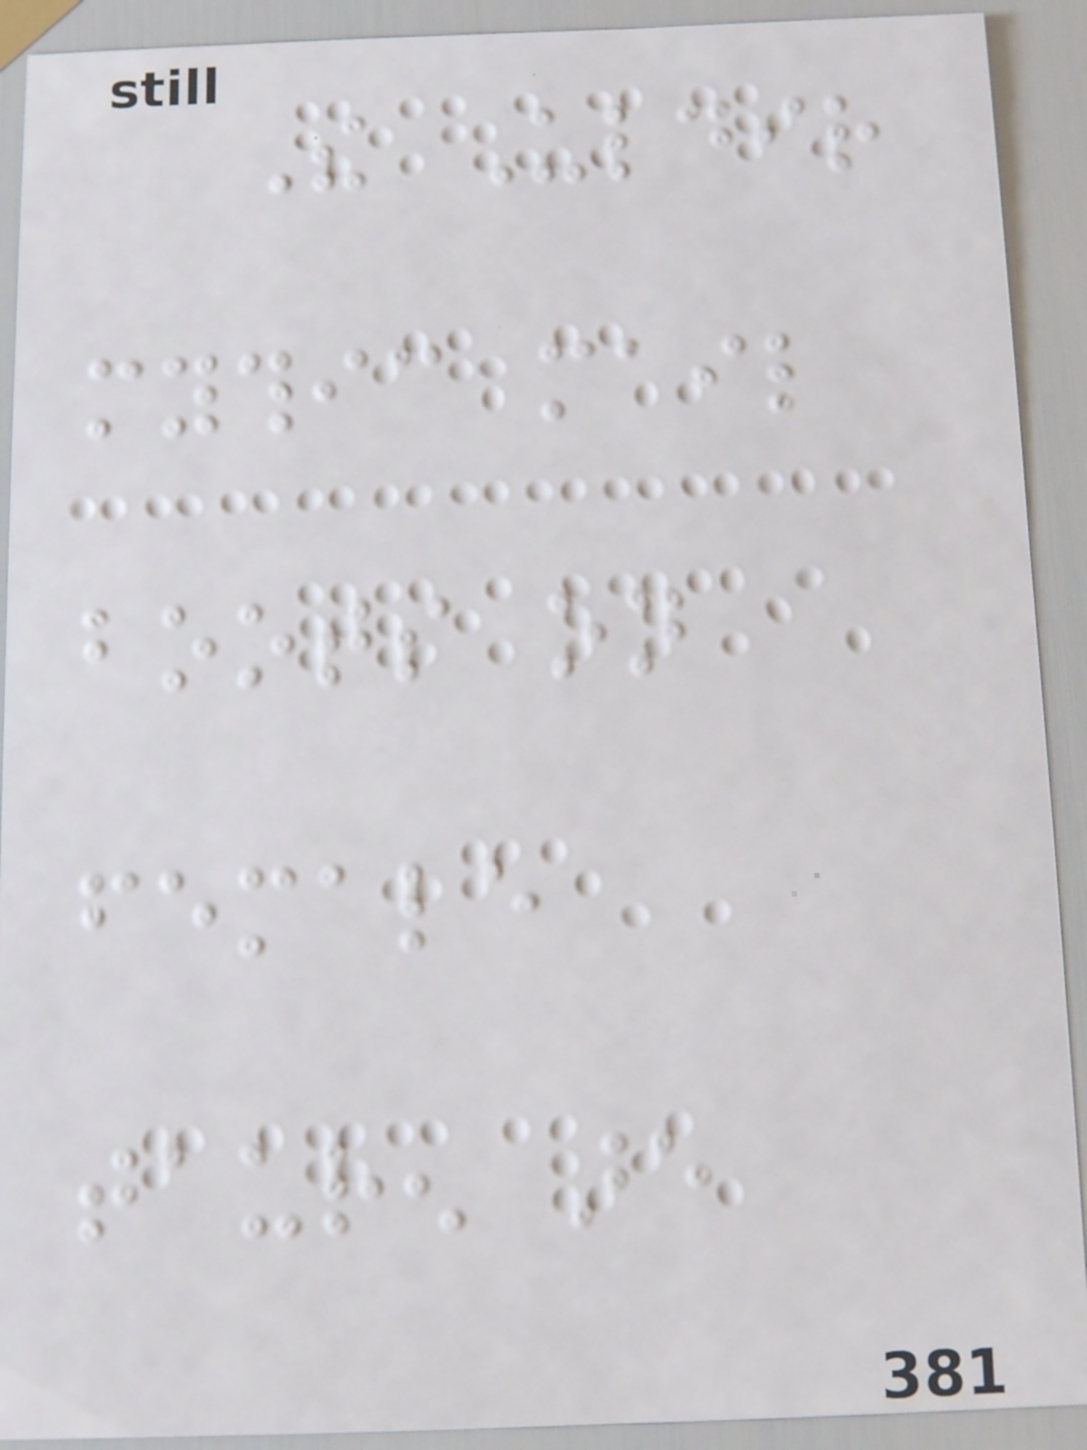The Uldir
mythic mail
boots on
female
tauren are
